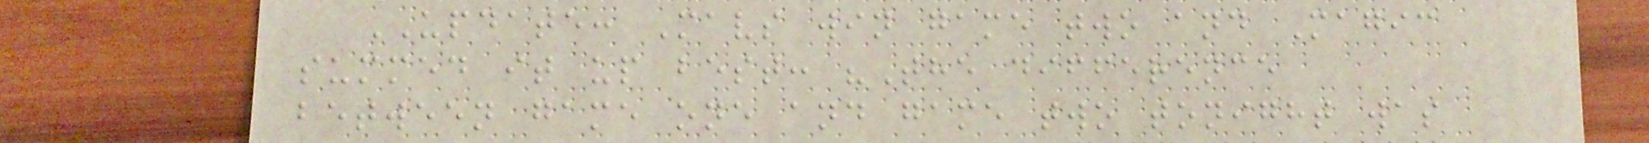UPDATE: Mavs win game two and Magic
summed it up best: "The difference
between game one and game two tonight was
